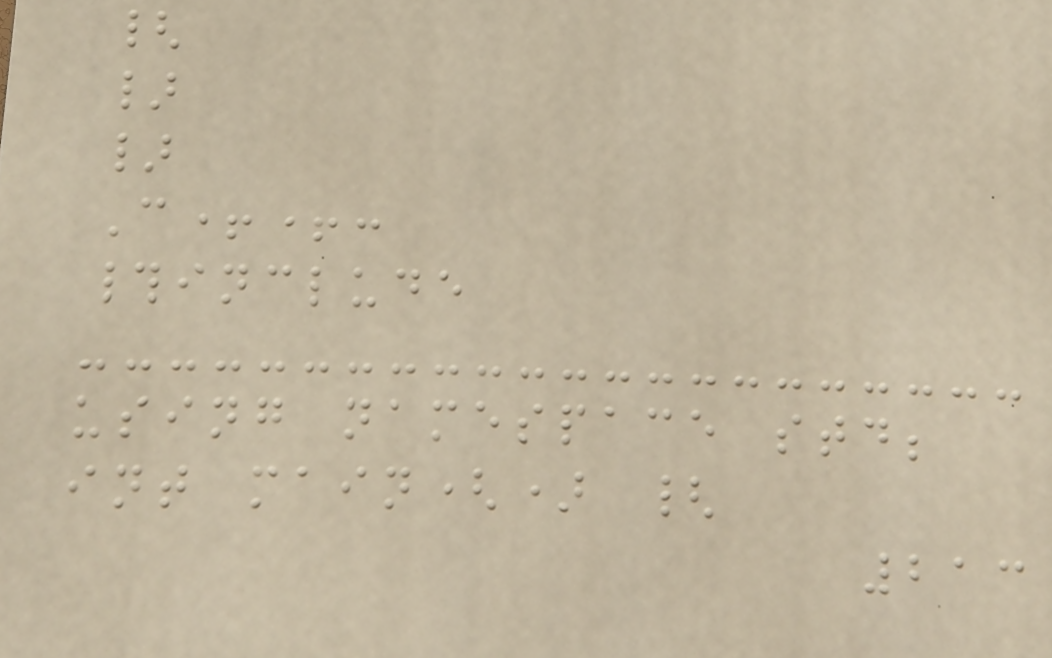{
}
}
C++:
#include
using namespace std;
int main() {
213
